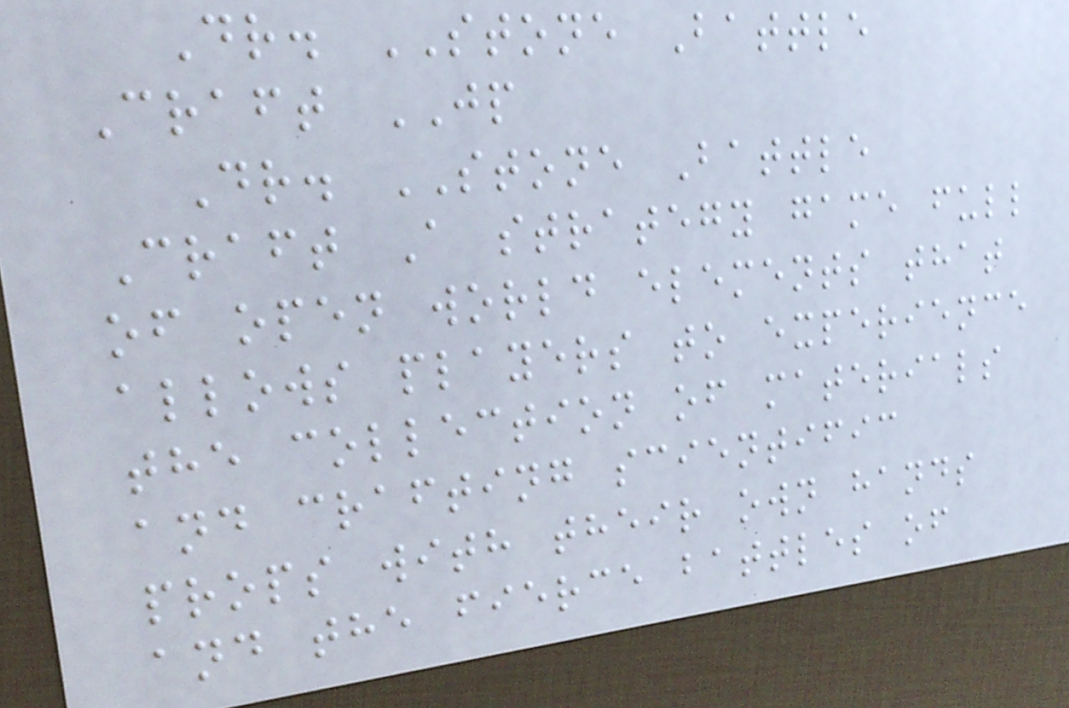Dr. STONE Battle
Craft JP
Dr. STONE Battle
Craft A strategy game full
of open world elements that
allows players to experience
the collection of materials
and crafting scientific
props with their own hands
and the fierce battles of
